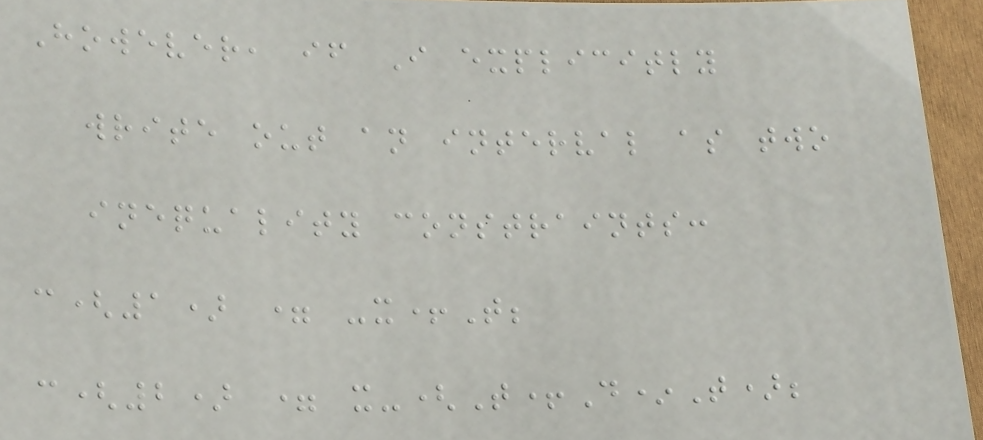However, if I explicitly
write out an interval as two
inequality constraints:
c(1) = -x+T;
c(2) = x-(T+D*T);
